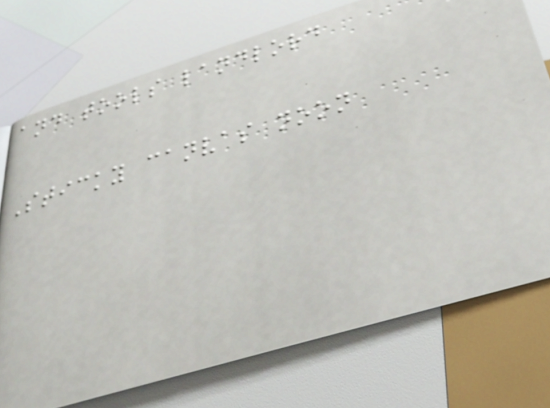and tools landlord
Sticky canvas noon
